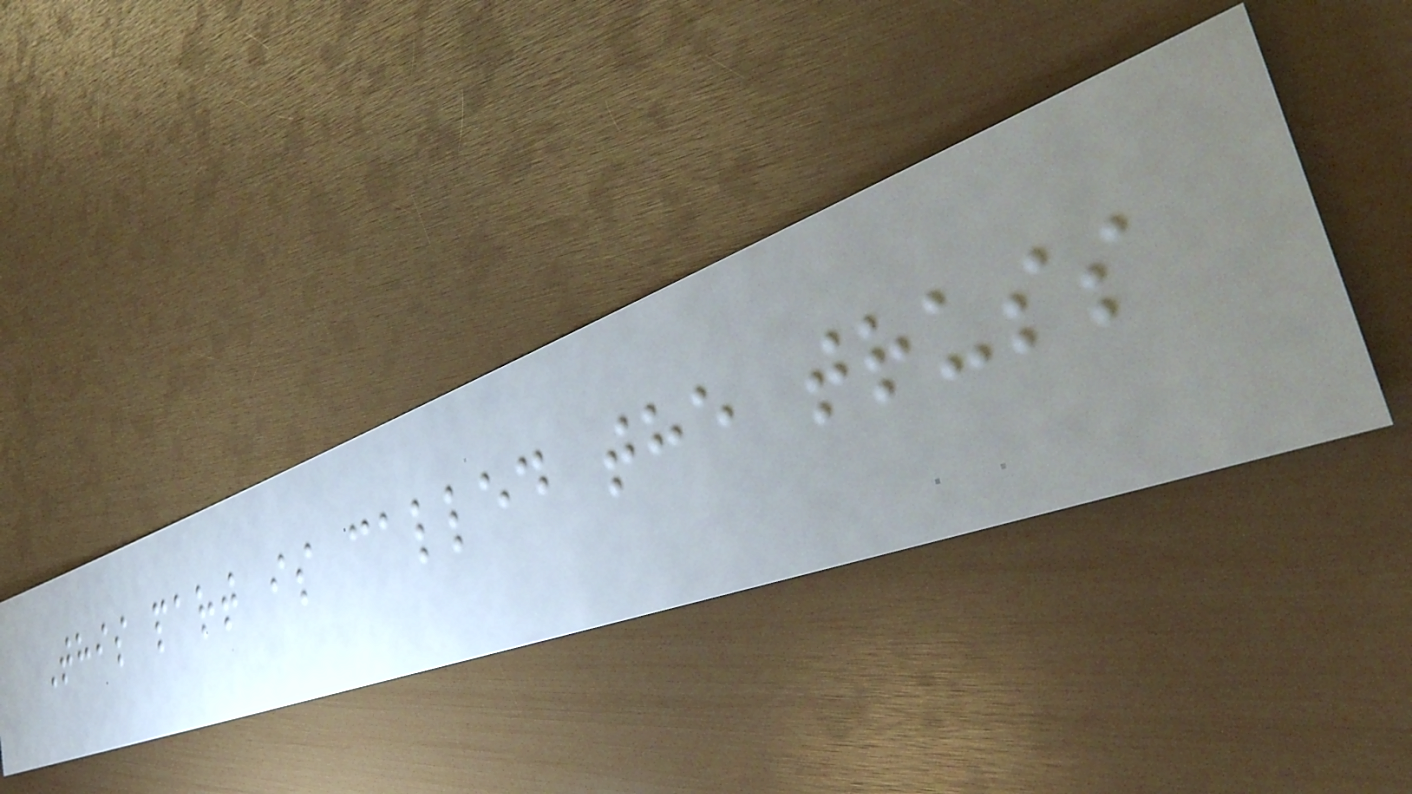This part is called the truss
